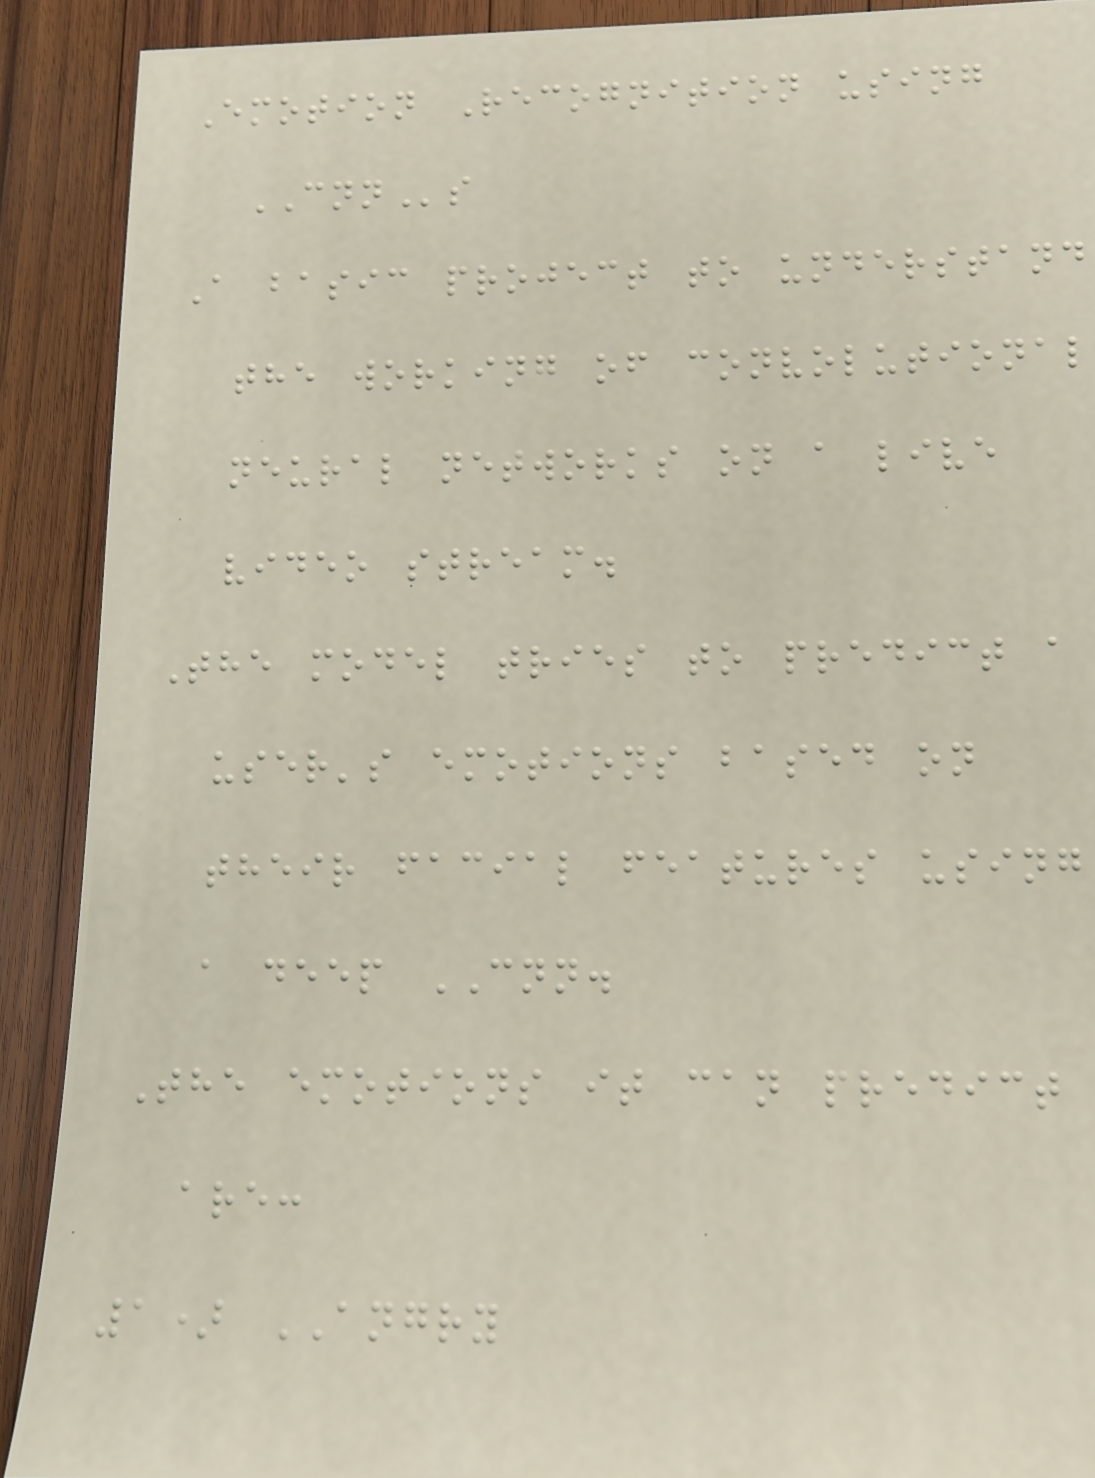Emotion Recognition using
CNNs
A basic project to understand
the working of convolutional
neural networks on a live
video stream.
The model tries to predict a
user's emotions based on
their facial features using
a deep CNN.
The emotions it can predict
are:
1) ANGRY
